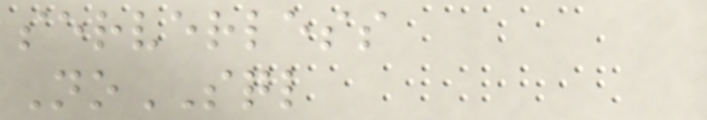serverless
NoSQL
